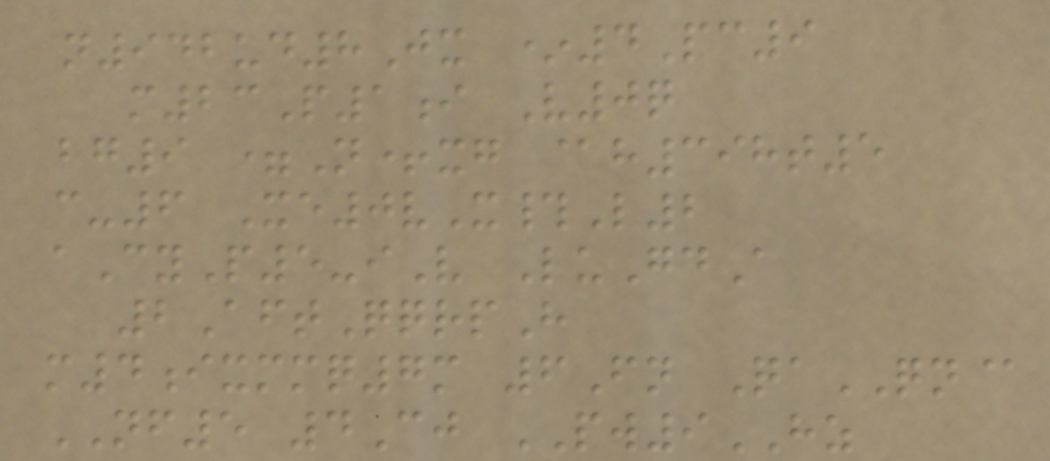n942ud8Jx *4Pc9
m23P1i V0q
bg9 =N+xg @h398t5
c-6 Xe0vX#L2
aCyP5-iV LuGdA
2AftQqrpH
m4ixmmq7m 6Fn QaQN@
NF5 4Cj PW9HZ
